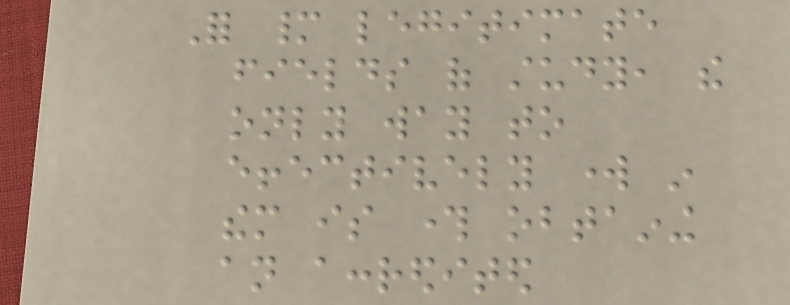For many legitimate
fields of study, the
only way to
effectively work in
them is through obtaining
an accredited
